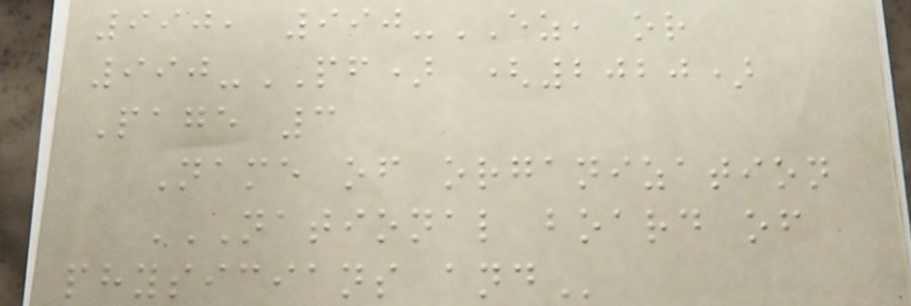990, 990-EZ, or
990-PF) (2020)
Page 3
Name of organization
NATIONAL BOARD OF
PHYSICIANS AND
